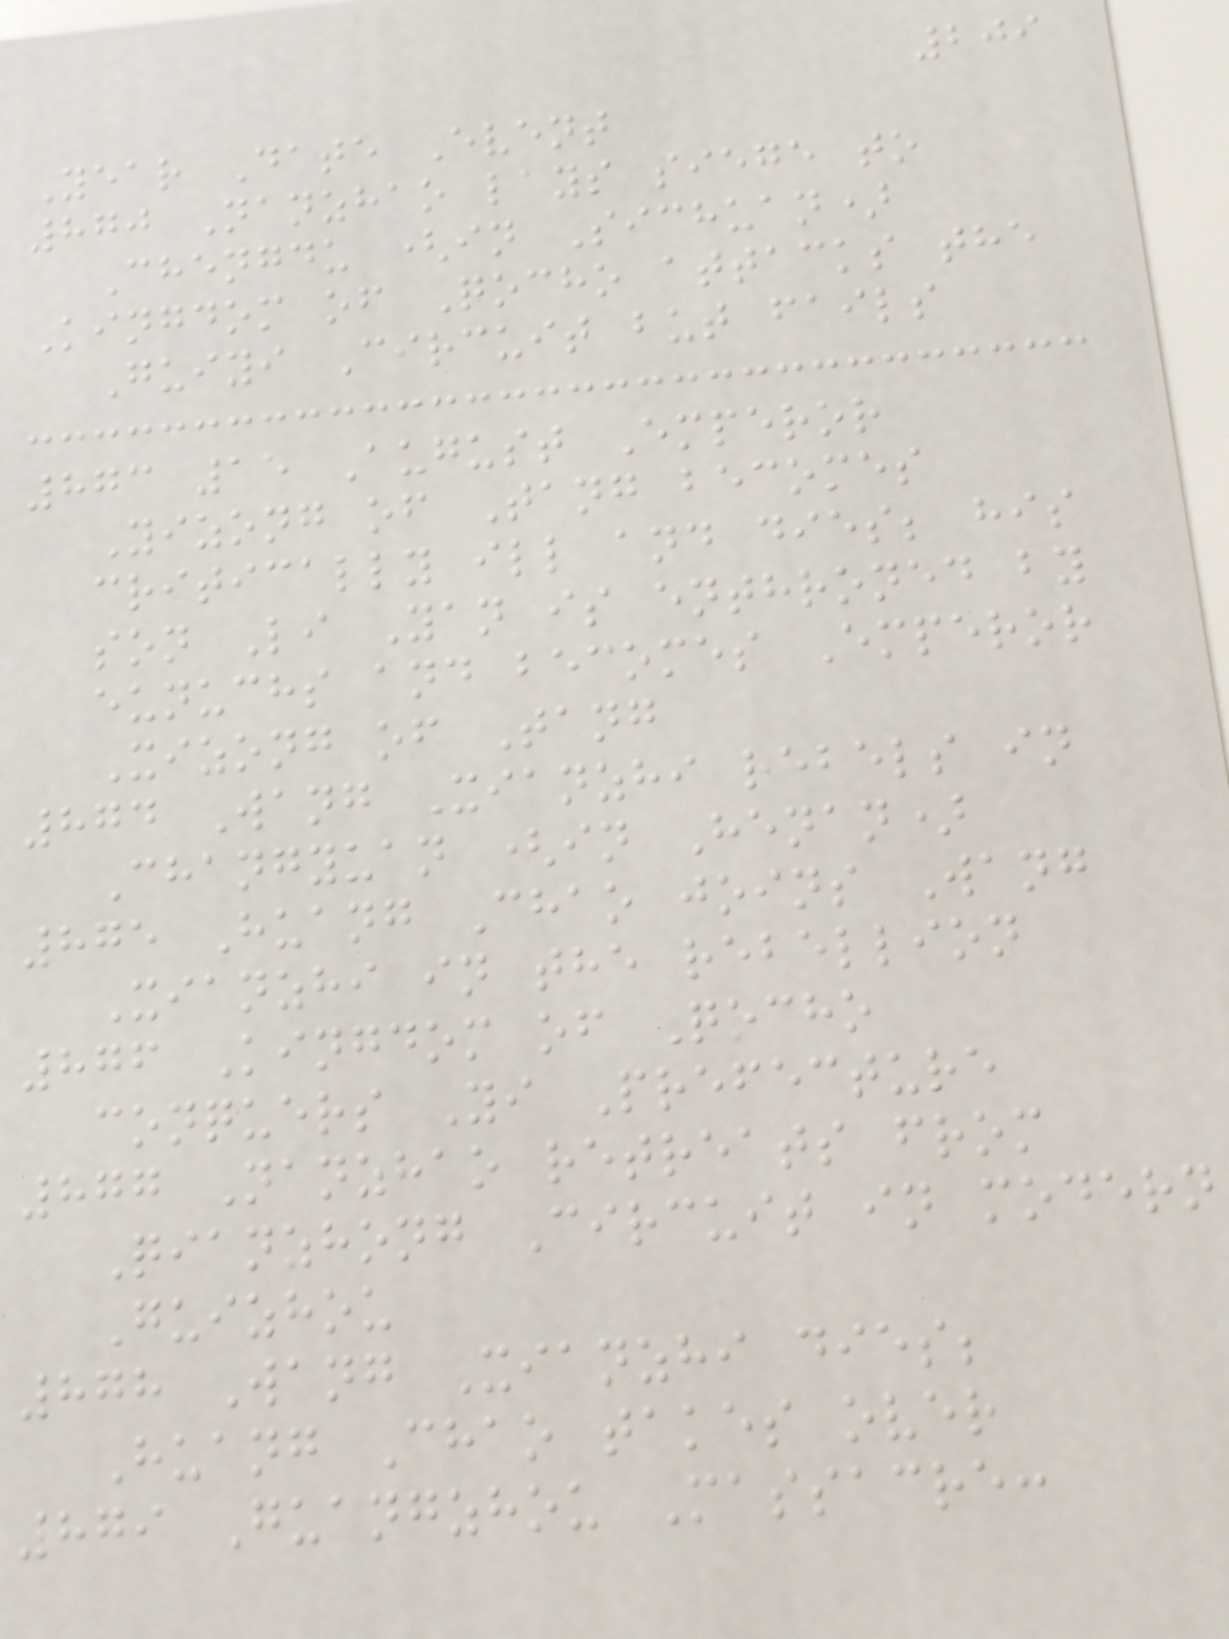209
Year Date Event
870 Nanzhao lays siege to
Chengdu (in Sichuan)
Kingdom of Qocho attacks the
Guiyi Circuit but fails
873 15 August Emperor
Yizong of Tang becomes
critically ill and dies; his
son Li Yan is enthroned by
eunuchs and becomes Emperor
Xizong of Tang
874 Wang Xianzhi rebels in
Changyuan (in Henan)
875 Huang Chao joins Wang
Xianzhi in the rebellion
876 Kingdom of Qocho
conquers Yi Prefecture
877 Nanzhao retreats from
Qianzhong Circuit in modern
Guizhou
878 Wang Xianzhi dies;
Huang Chao takes over
879 Guangzhou Massacre:
